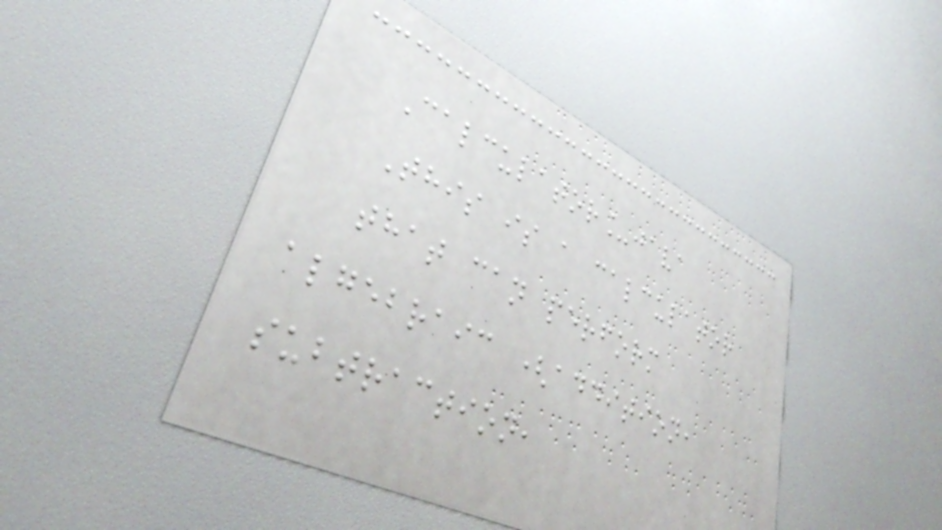Calculator_java
This is a calculator
that can perform
algebraic (addition,
subtraction,
